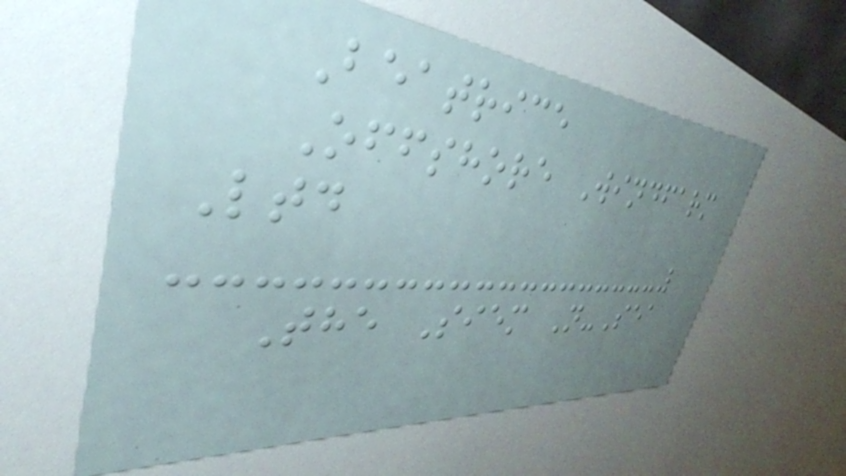Beatrice
Offshore Windfarm
Ltd
The Siem N-Sea
